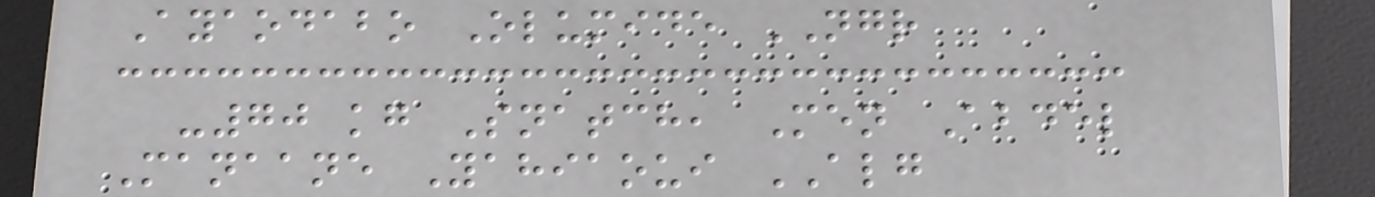Ayaodabo Olumide NGR
-70 kg Snatch, Men Abdel
Manaane Yahiaoui ALG
